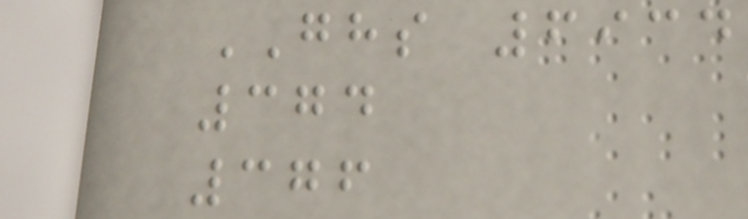GHS 6934
374
376
